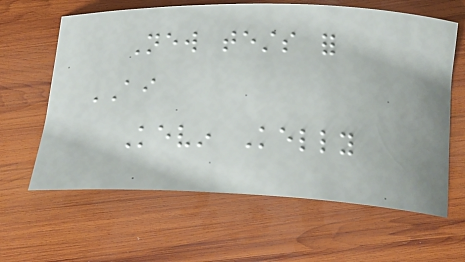New tests for
AI
Kevin Kelly
